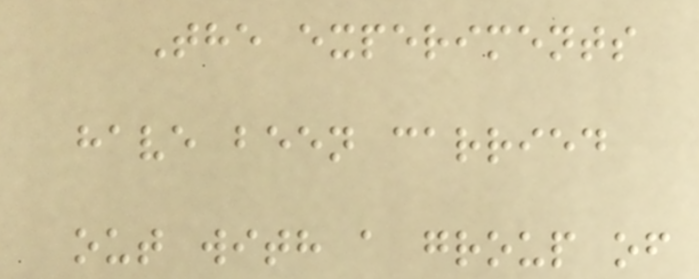The experiments
have been carried
out with a group of
